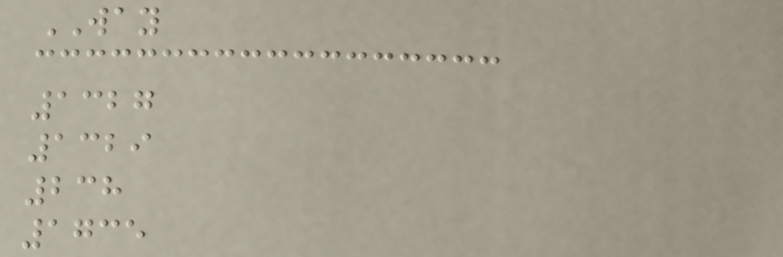WAY
1327
1329
238
1735
